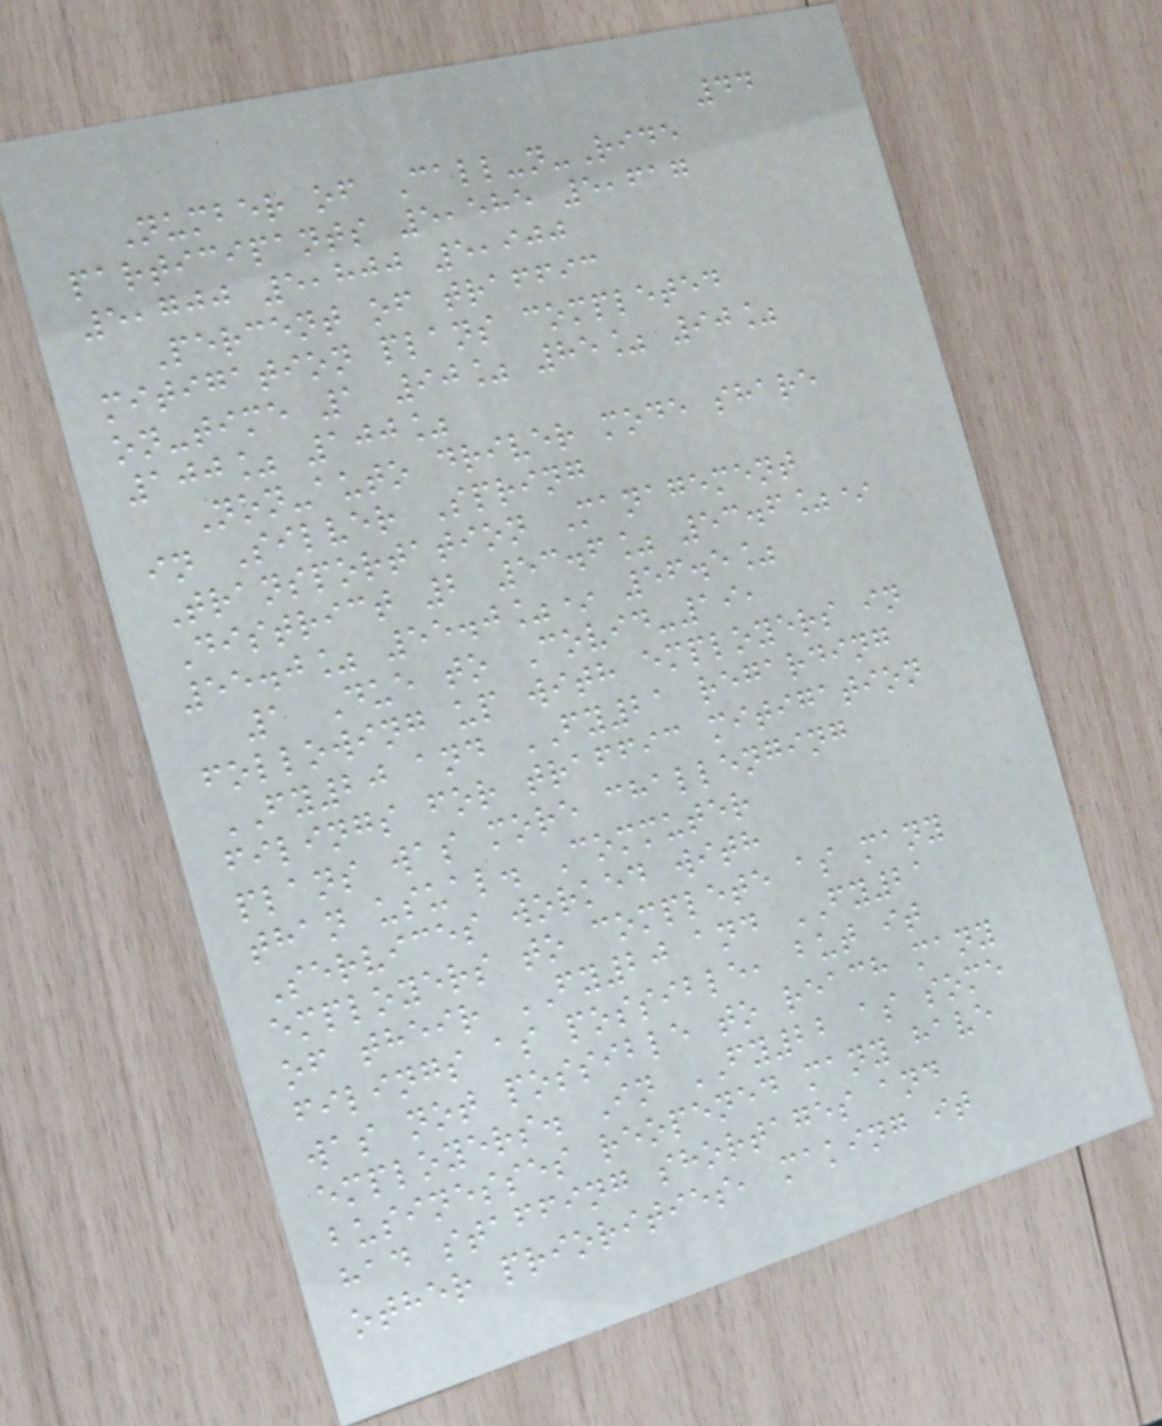44
Number of Call-n-Ride
participants 5,585 5,617
5,700 5,800 5,900
Percent of traffic
mitigation plans completed
on-time 1 90% 85% 90%
100% 100%
Non-auto driver mode share
in Silver Spring
Transportation Management
District 2 53.6% 53.6%*
55.0% 55.0%* 56.5%
1 Due to Covid-19,
following up with employers in
FY20 and FY21 regarding
filings for traffic mitigation
plans was more challenging
than usual. Commuter
Services worked with
employers to complete as many
of their FY20 and FY21
filings as possible, but it
was not possible to reach many
employers. In FY22 as some
businesses reopened many have
had staffing shortages and
other priorities, making it
